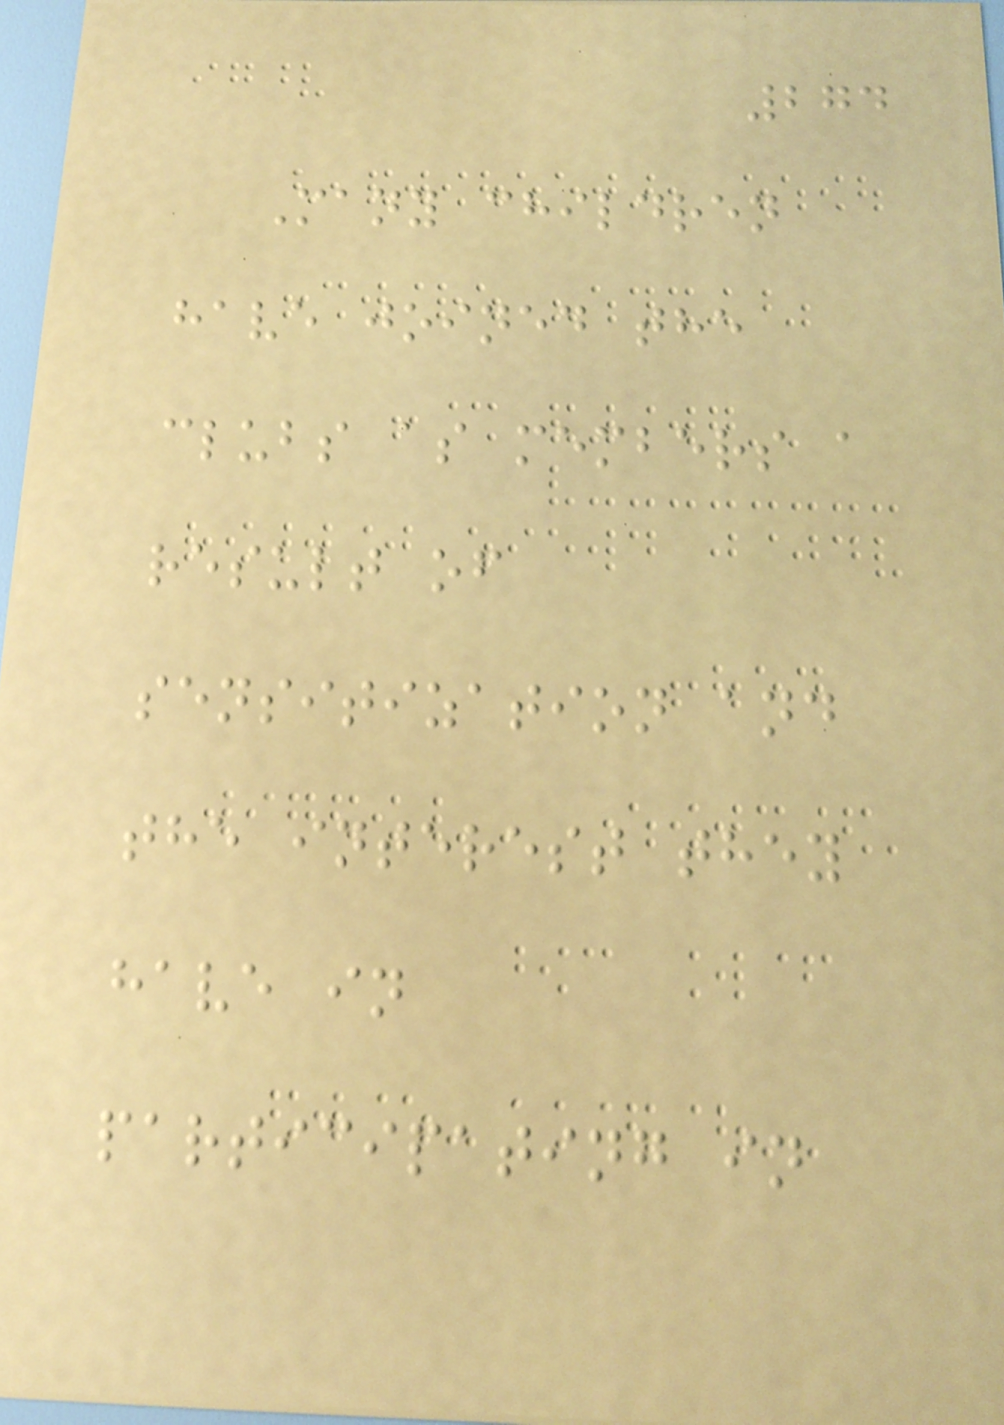274
Many children
have joined the
clubs as members a
result of
sensitization and
the interest they
have in
participating in
